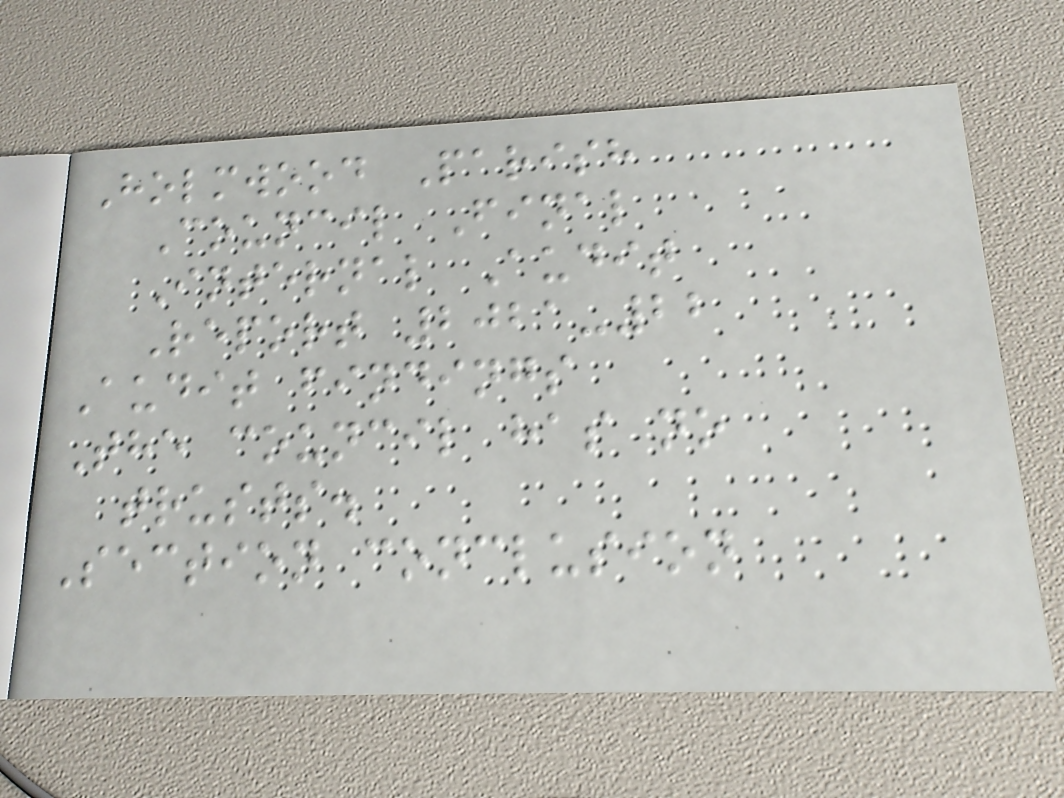Holmwood Parish
Council Final
Internal Audit
Report 2021-22
Audit findings
The council has no
trusts.
Section conclusion
